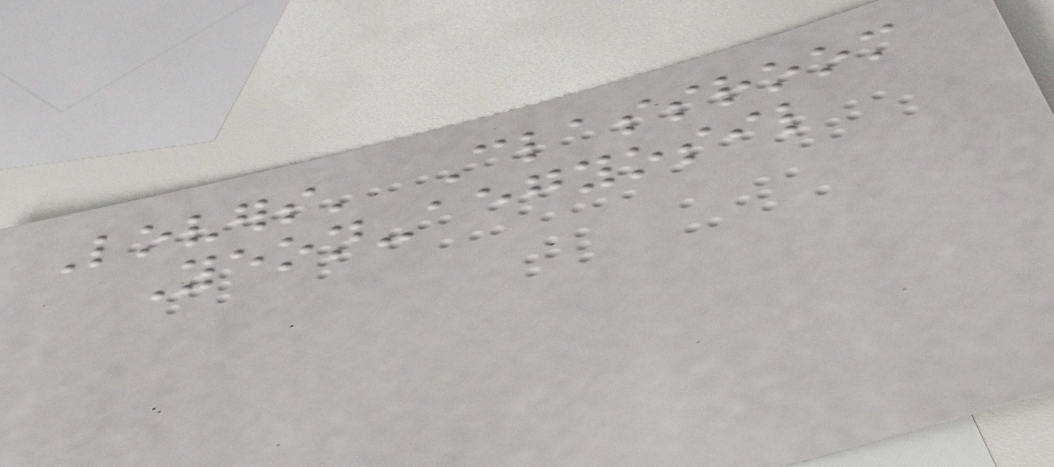Lovers' Classroom
Yeon-aegyosil
